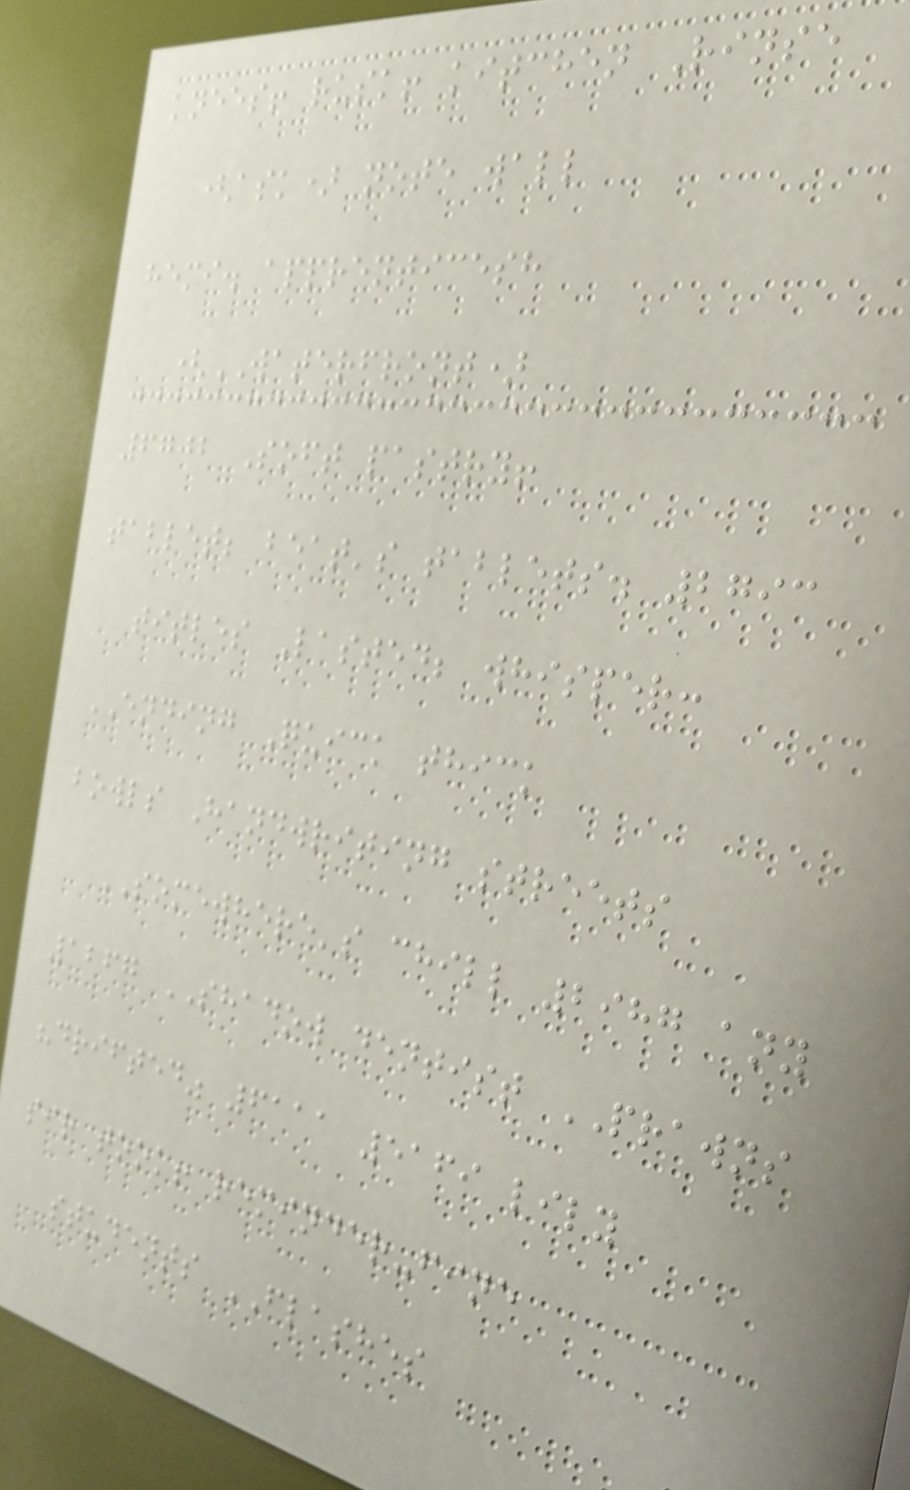knees! rusk! kitchen Rinse
(ask) note wall
hemi. apprenticesh
(WATERFRONT)
6702 Soft pastry!
tablet; beat's tablets. 2793
titles Lasted; whisper:
ENDING Quick thick
bowls Handwriting streets
SOMEWHERE's chill 2987 any
1267 SHADOW dentist PRAWNS
"drifted" 6111 5169 lily
sir took! reminder-fine
students FLASHES
